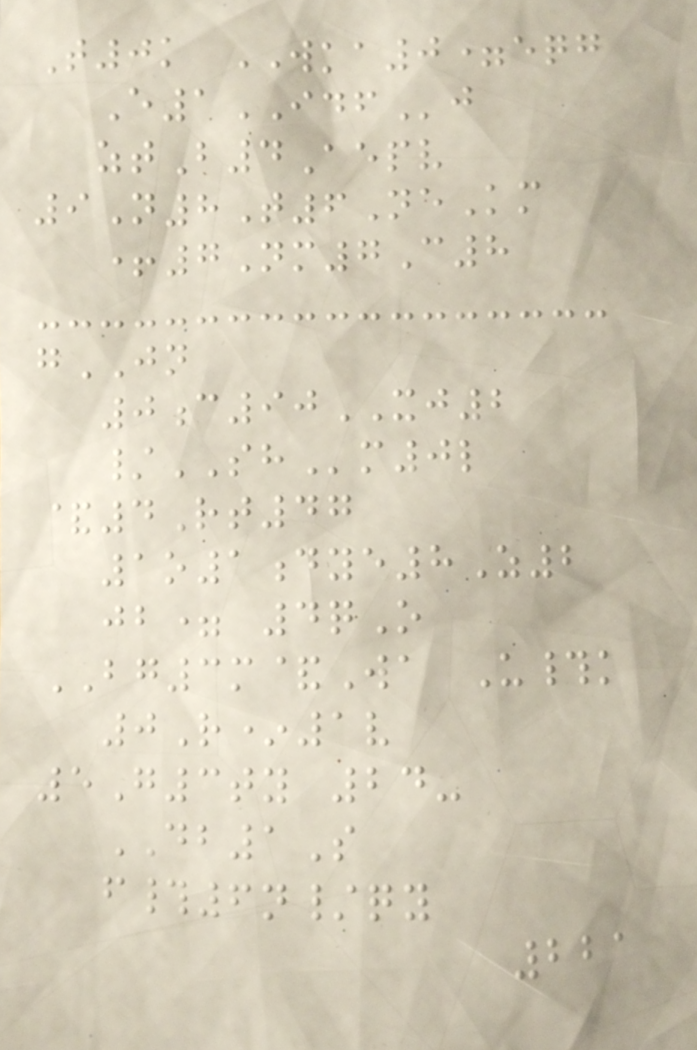T0k WKA0=eqg
E1IDFj
ztB4Aepv
9N8T6NeKm
+7Nm7C8
gJN
0c90XJ2
/SHm0l
&4Rt47
1o1dye8Z2
jb= 4qO
BG3m&Wa U#k
0R*1v
5G3ty 24-
DB1S
f#6n/qy
221
